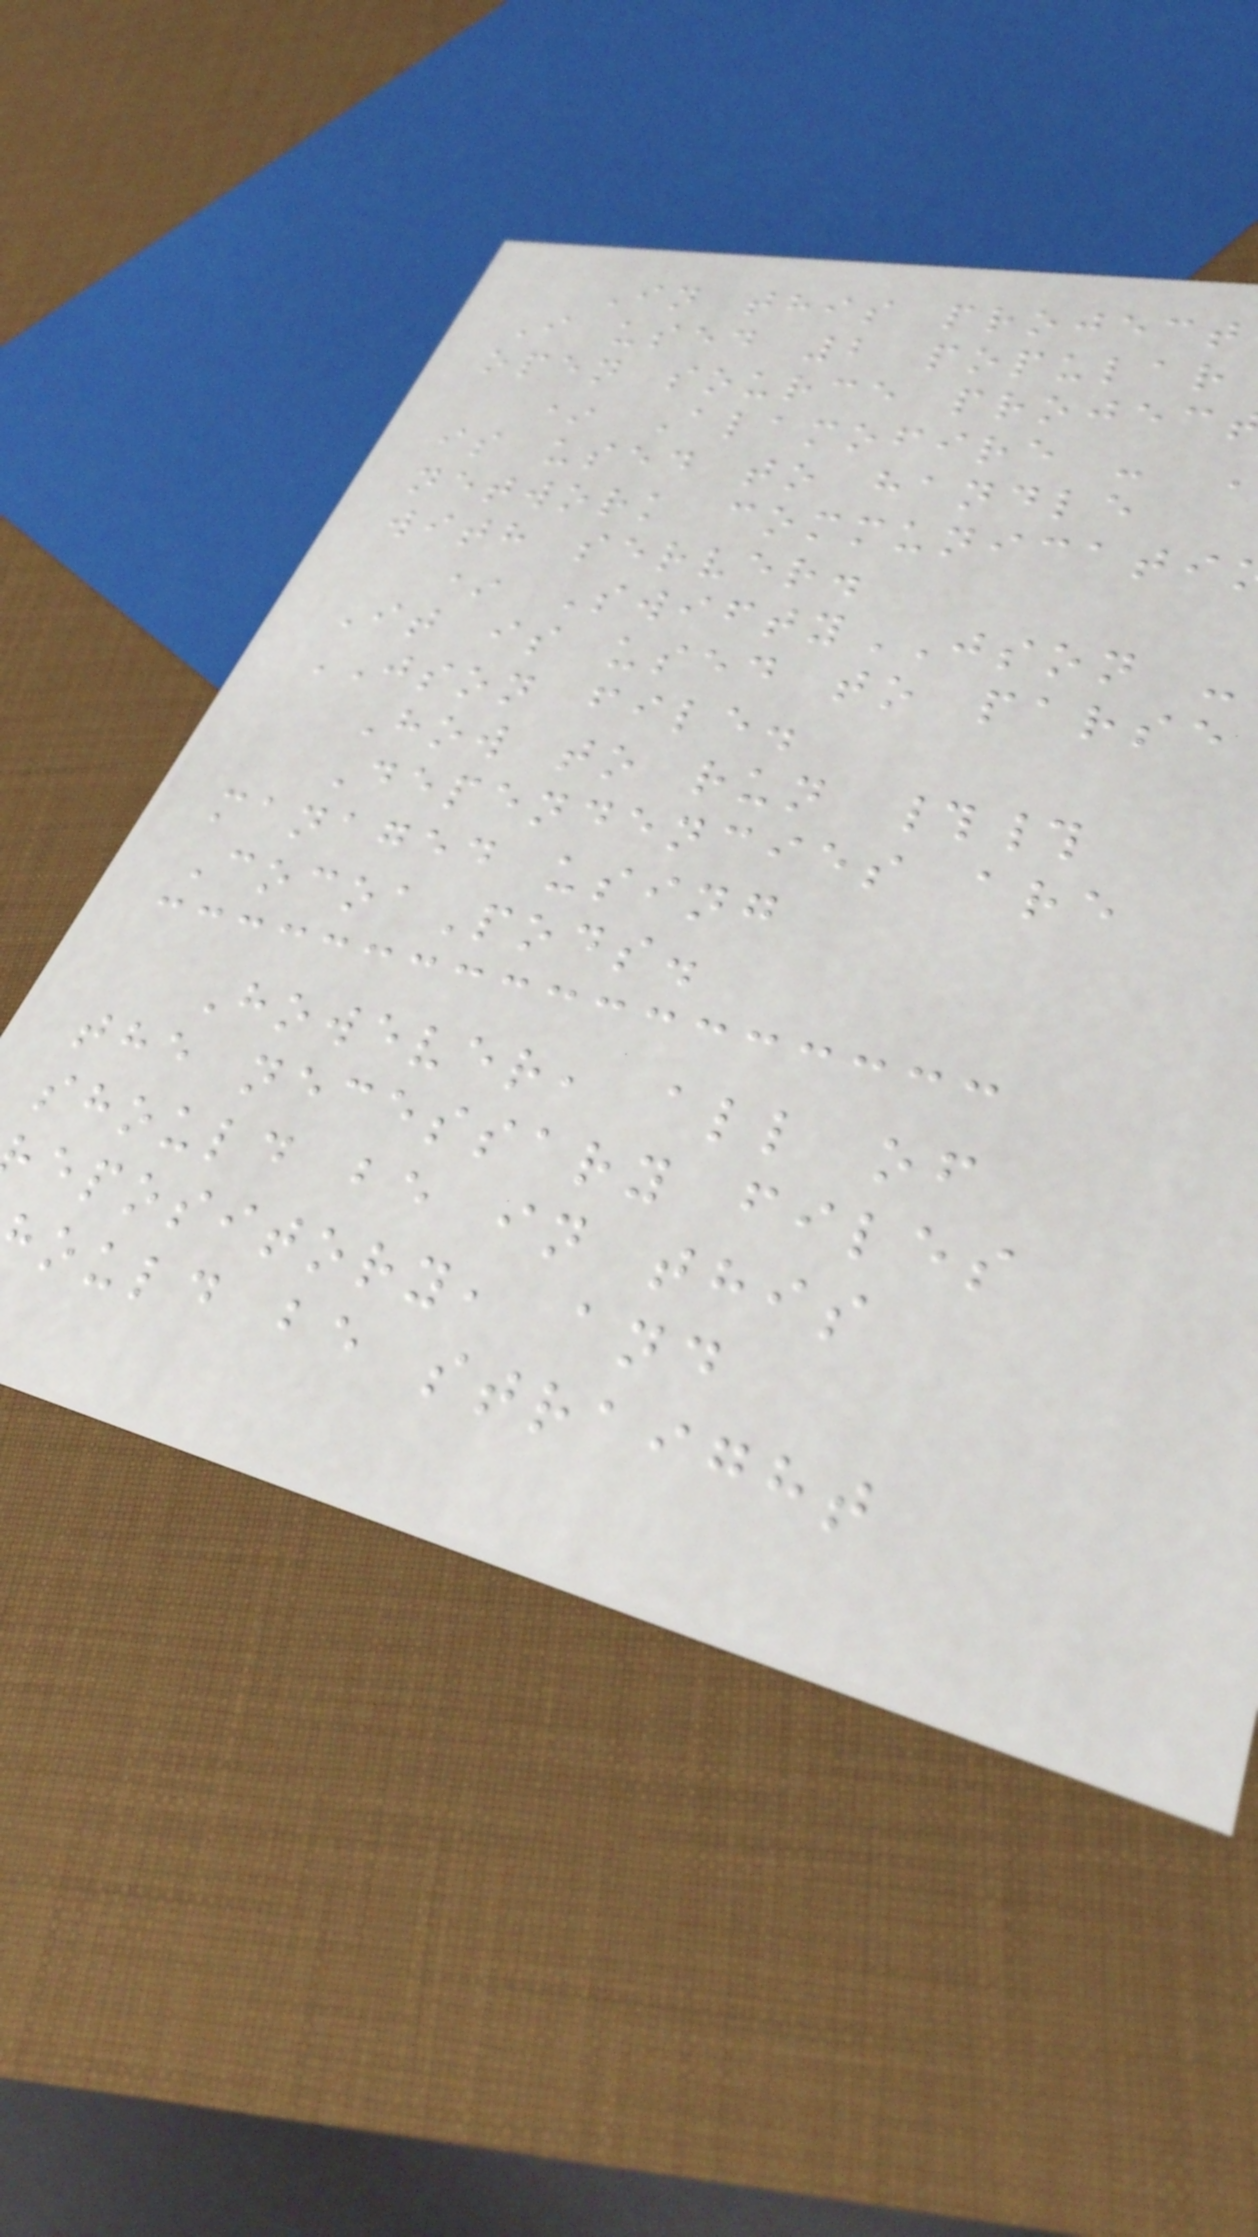In this project
I used 2 popular
open source projec
* Alamofire -
is used to handle
network communicati
with server.
* SwiftyJSON -
It is used to parse
JSON file.
How to run ##
Dependencies are
managed using
CocoaPods.
However, all of
the necessary files
should be in this
epository, and
ould be straight
